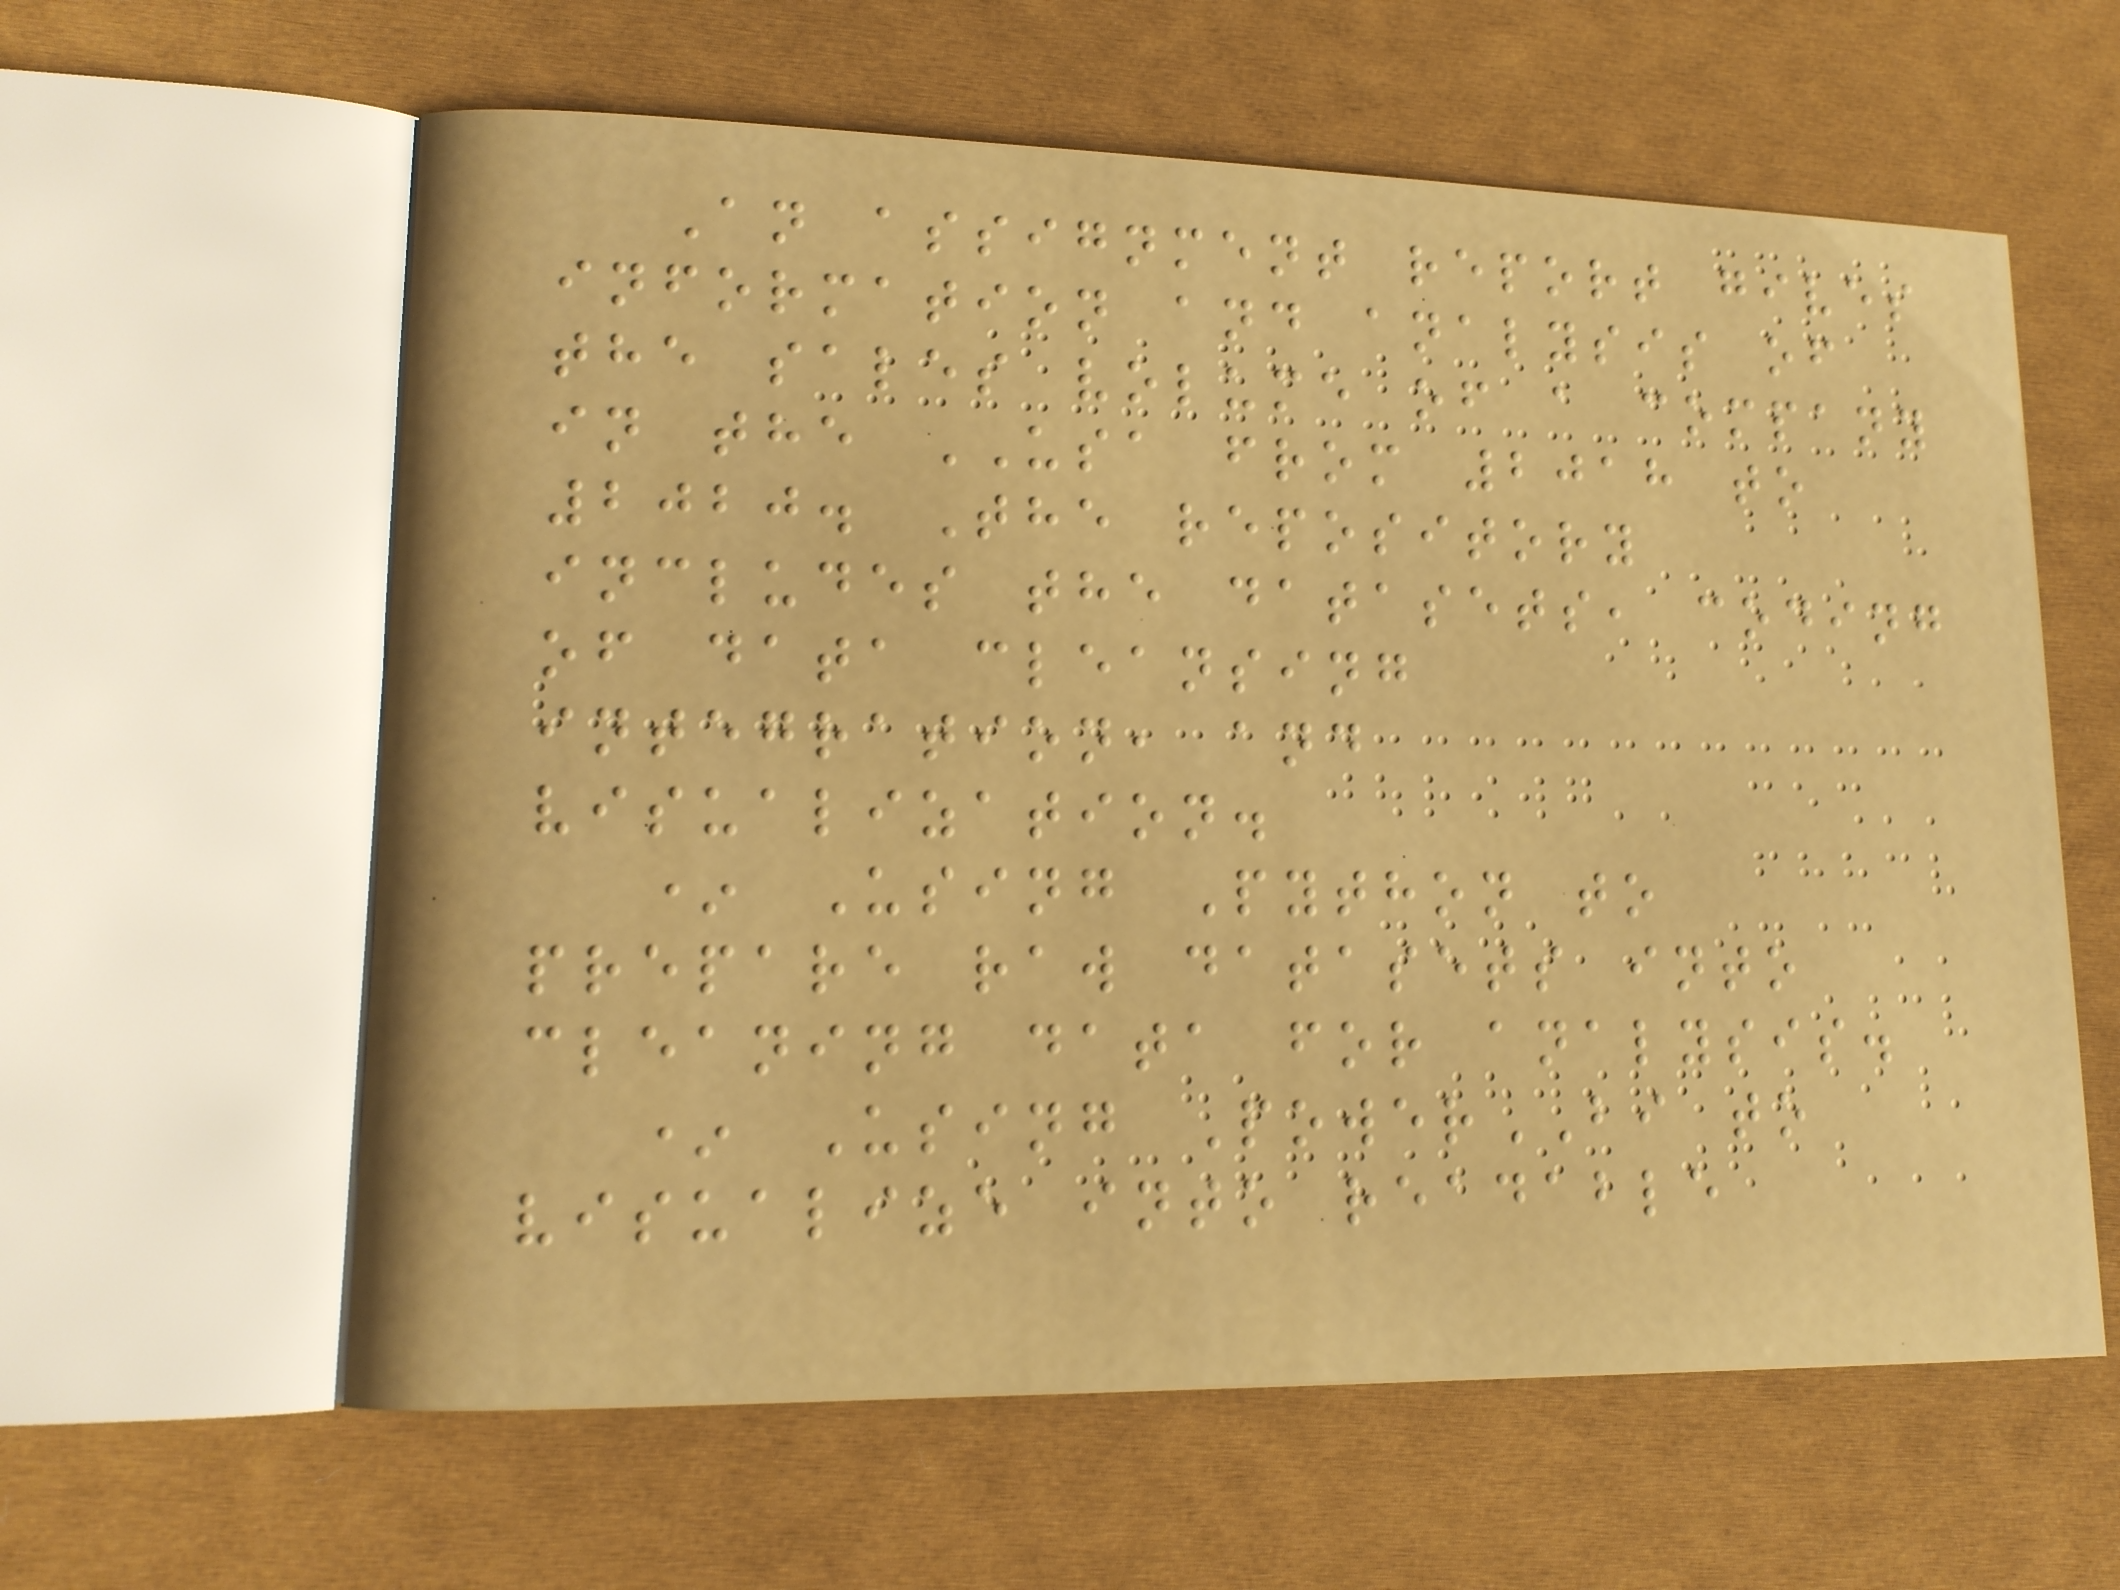An assignment report gives
information and analysis of
the sales volume of a company
in the USA from 2018 to
2020. The repository
includes the datasets, coding
of data cleansing
integration, and
visualization.
* Using Python to
prepare raw datasets into
cleaning data for analysis.
* Using PowerBI to
visualize into readable
